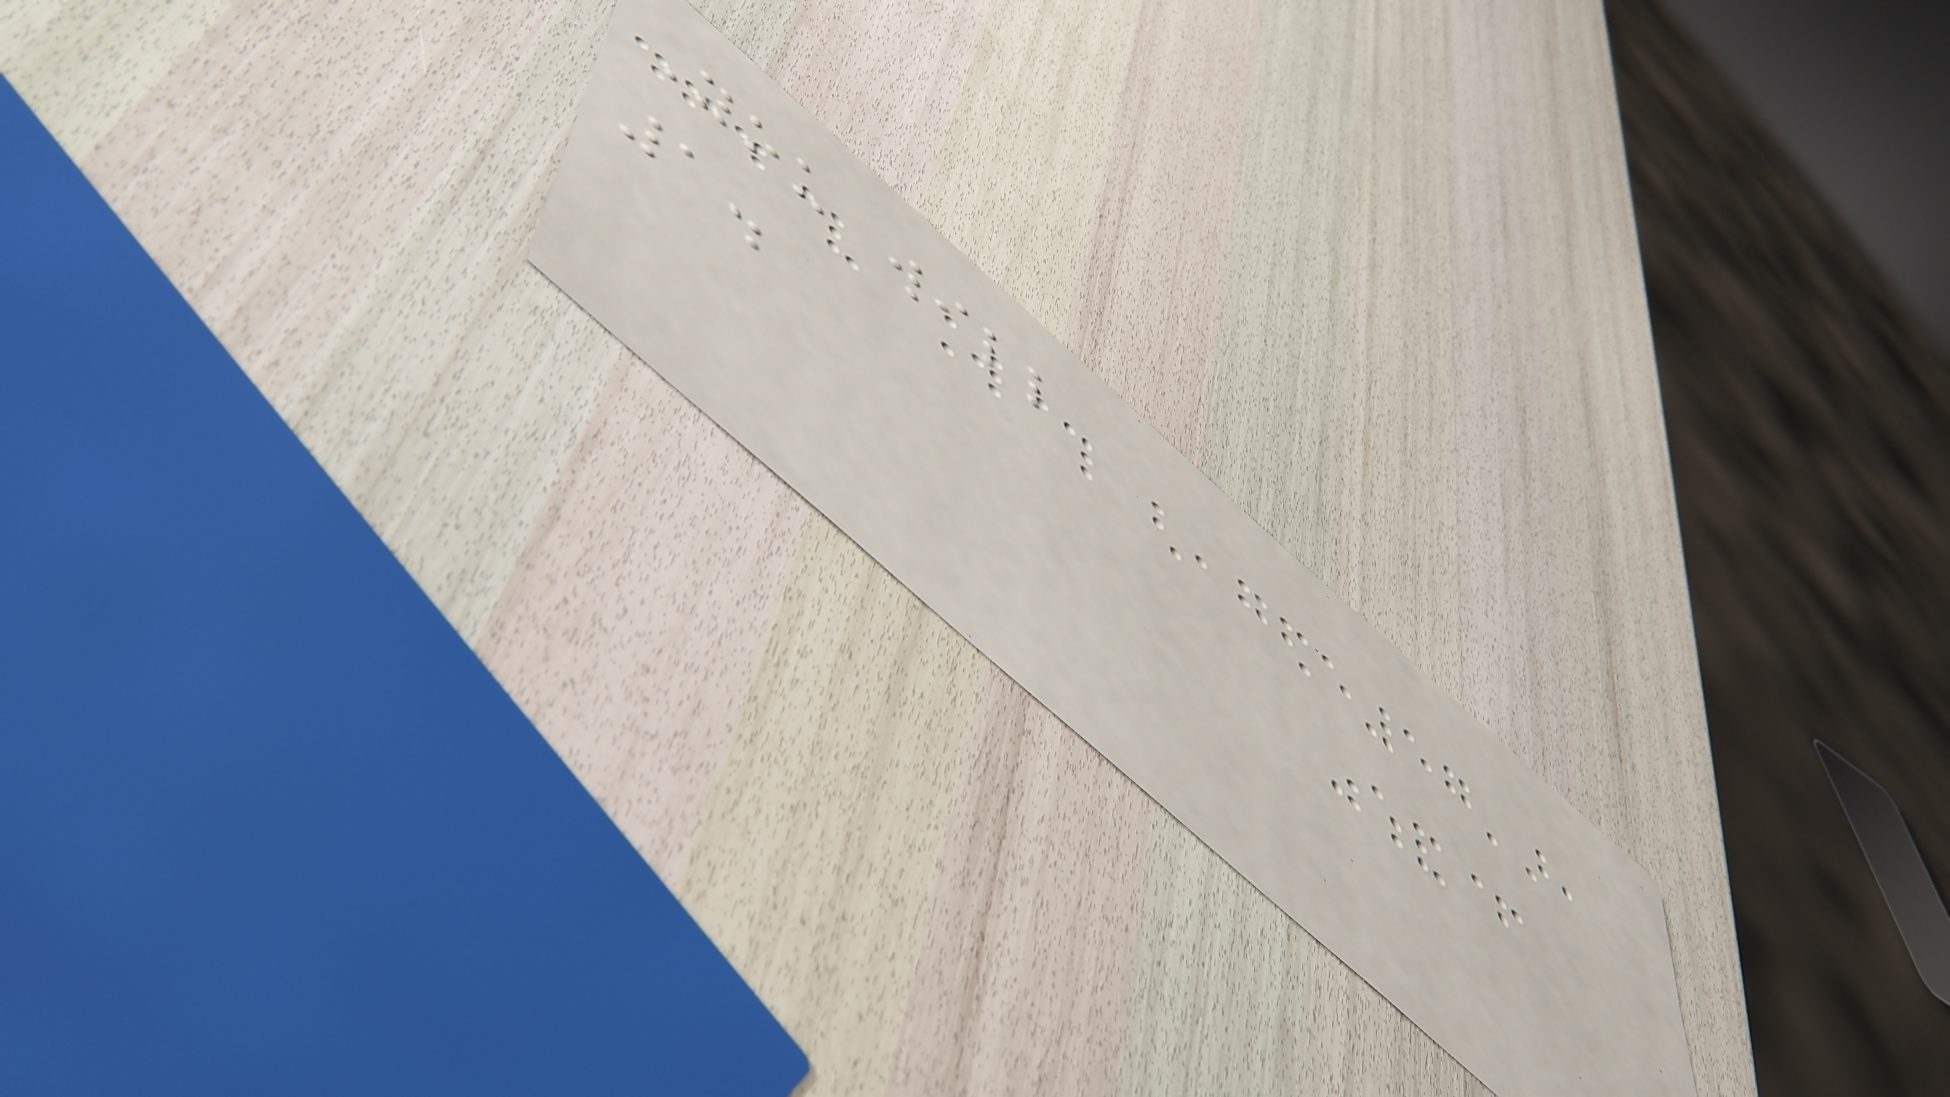You will
1.
